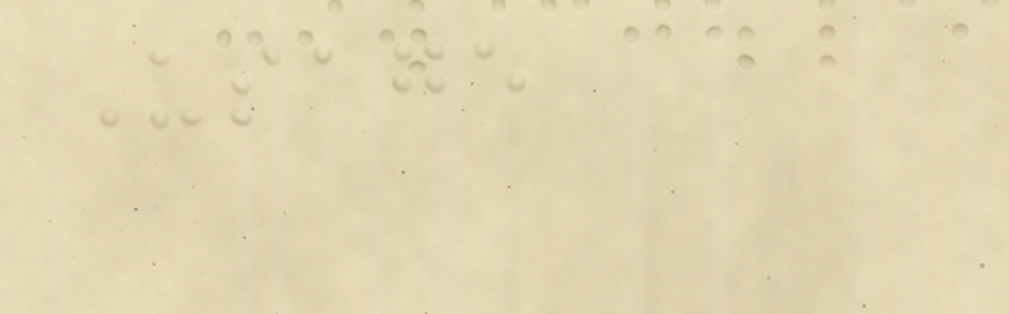Usage
